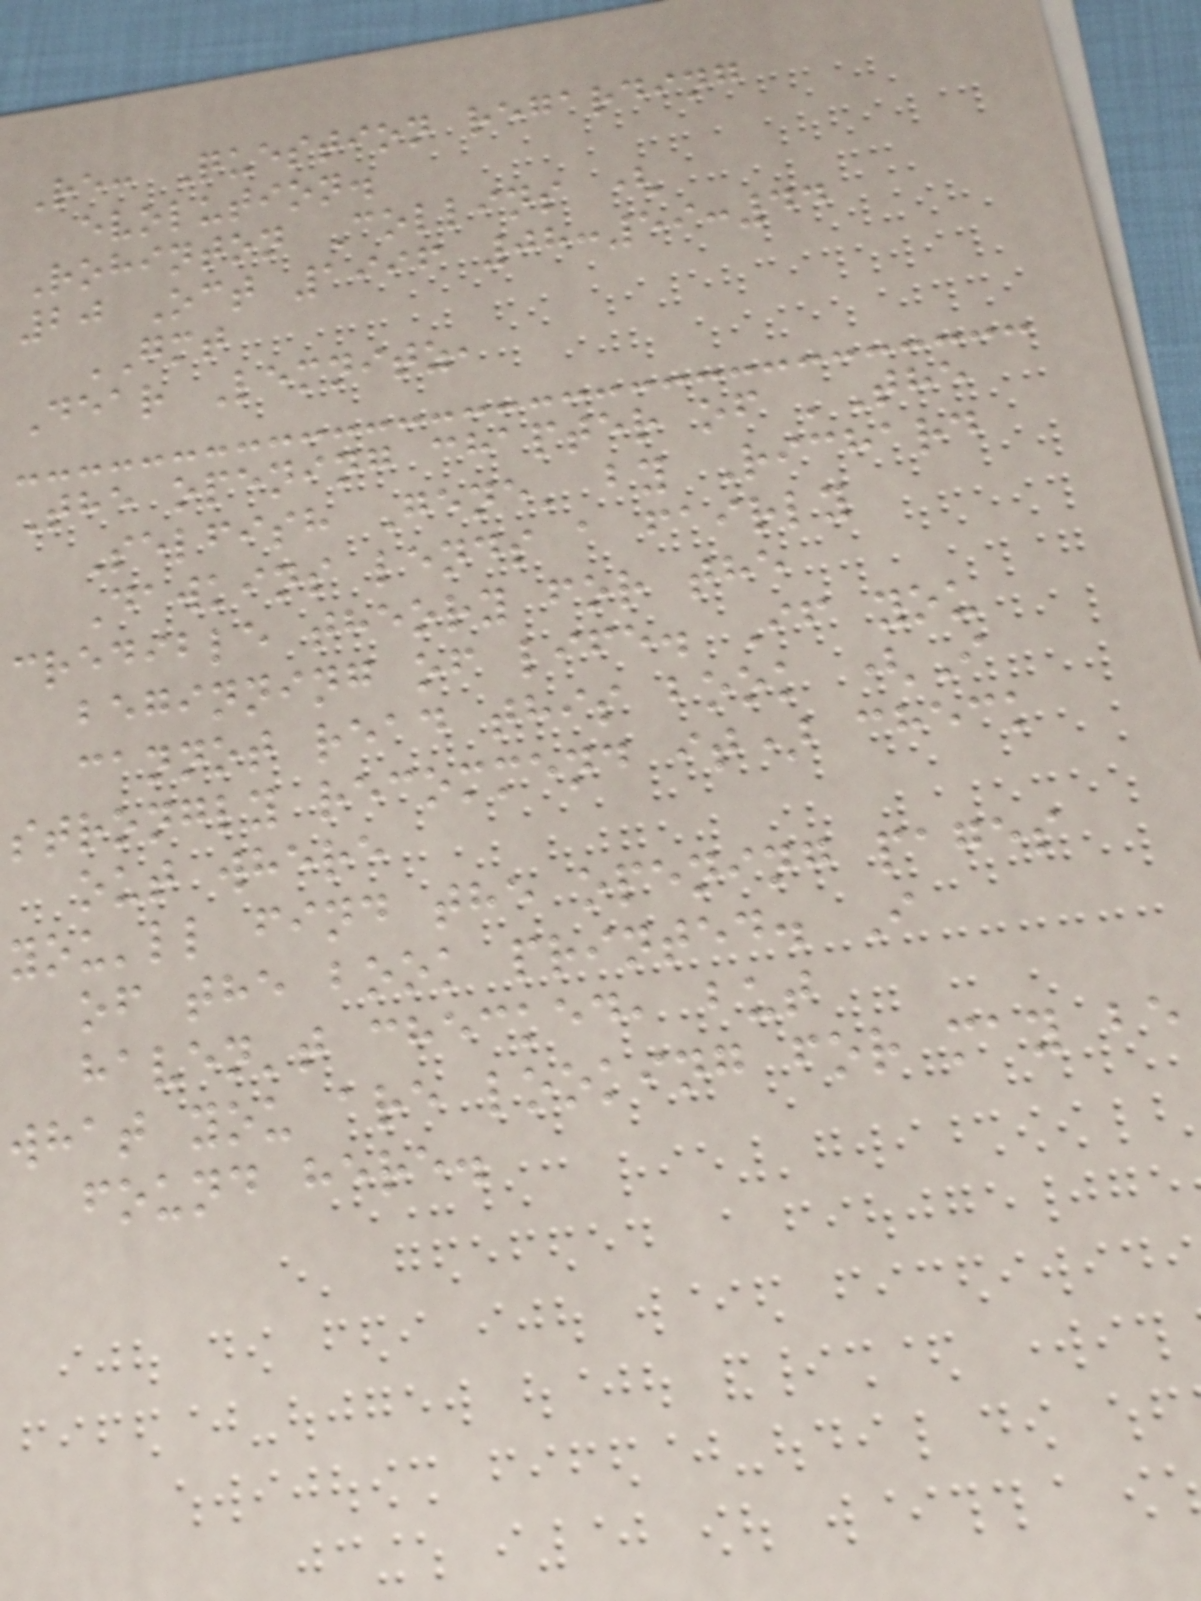Re: Question regarding
evolution.
Rohinton Collins (
20 Oct 1996 08:59:44
GMT
Dear Lemnitz,
The opening chapter of 'The
Selfish Gene' by Richard
Dawkins lends a fairly
credible theory for the
beginning of life. If you
cannot read this book (I
strongly recommend it) check
out where
you'll find the opening pages
of the book printed. I
haven't checked, but
what you are looking for may be
found here.
